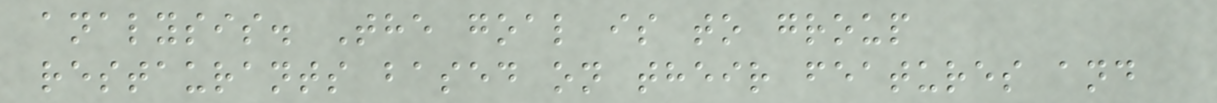analysis. The goal is to group
restaurants based on their features and
